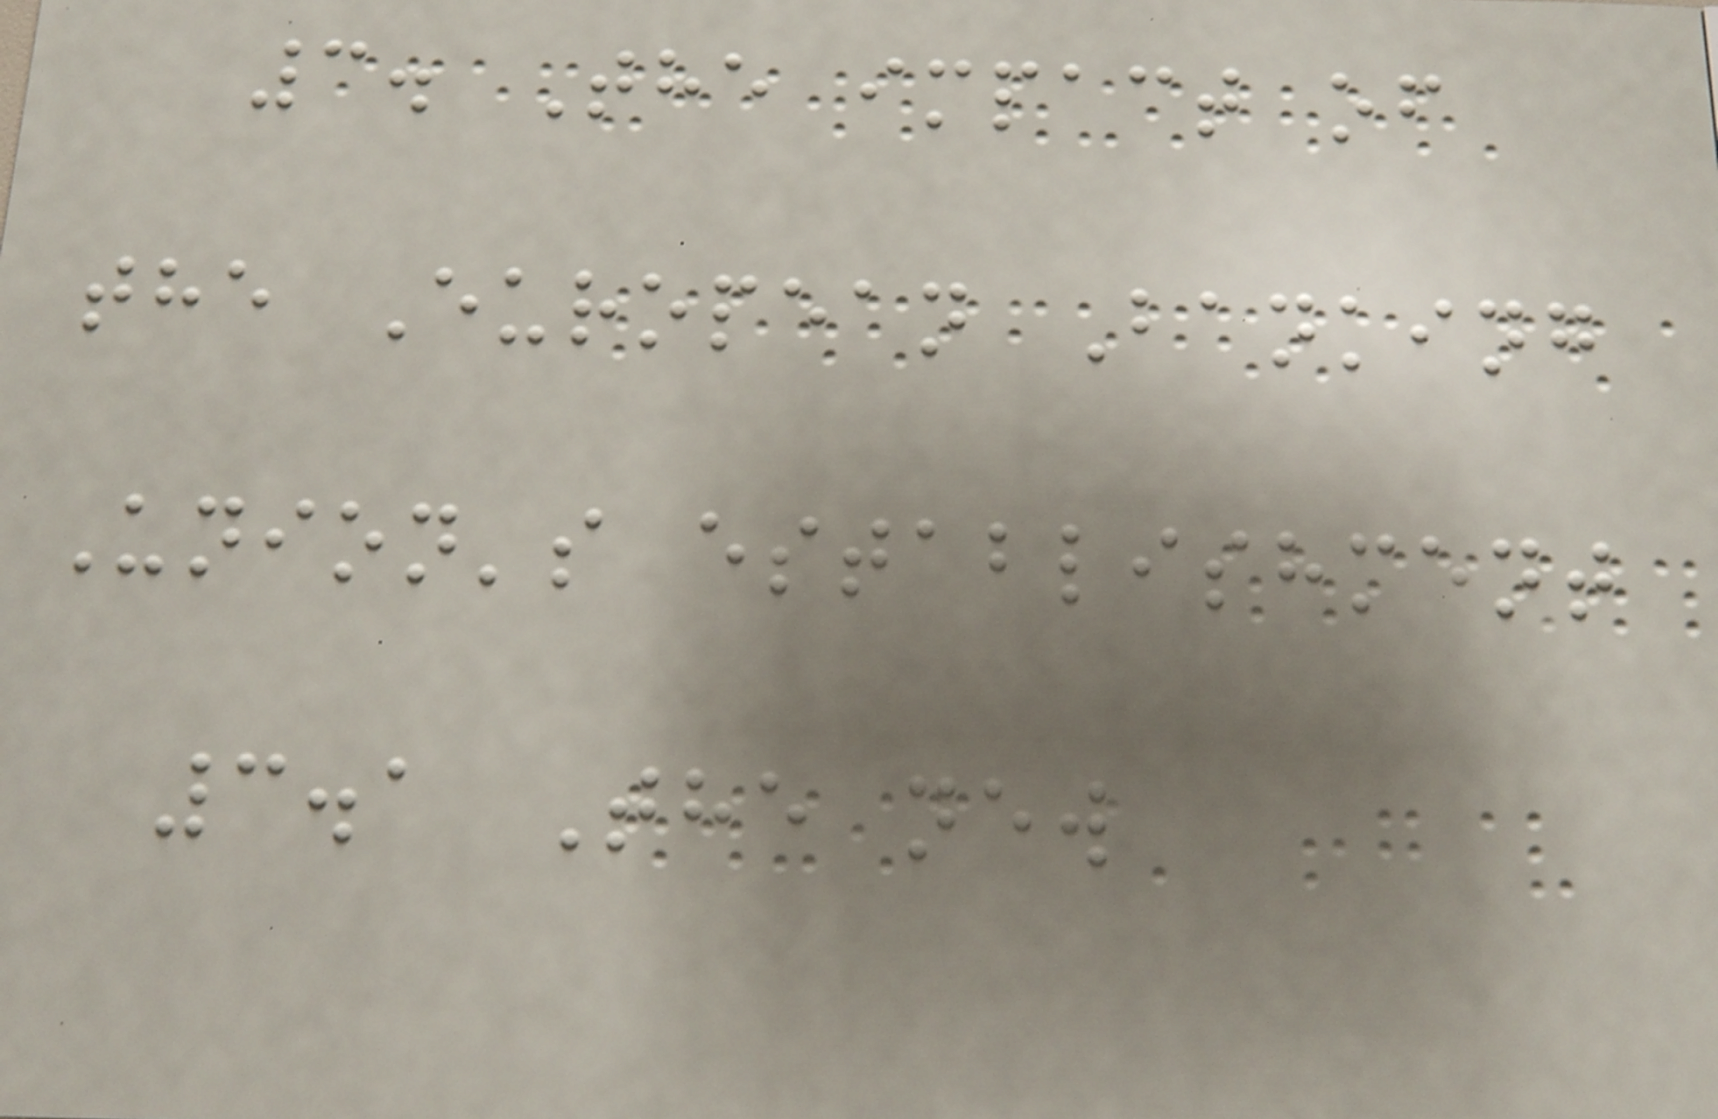3. The impact of
the European Banking
Union's establishment
3.1 The new
